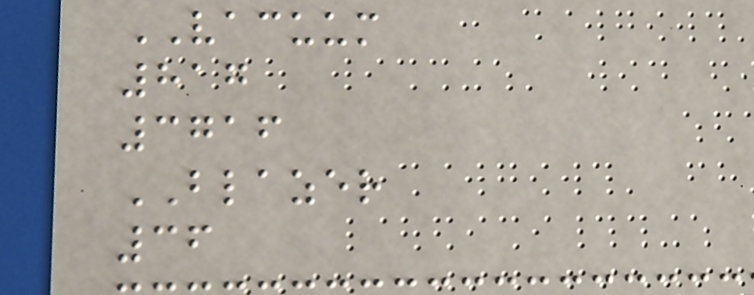VACUUM
817
3716
BLAZER
36
